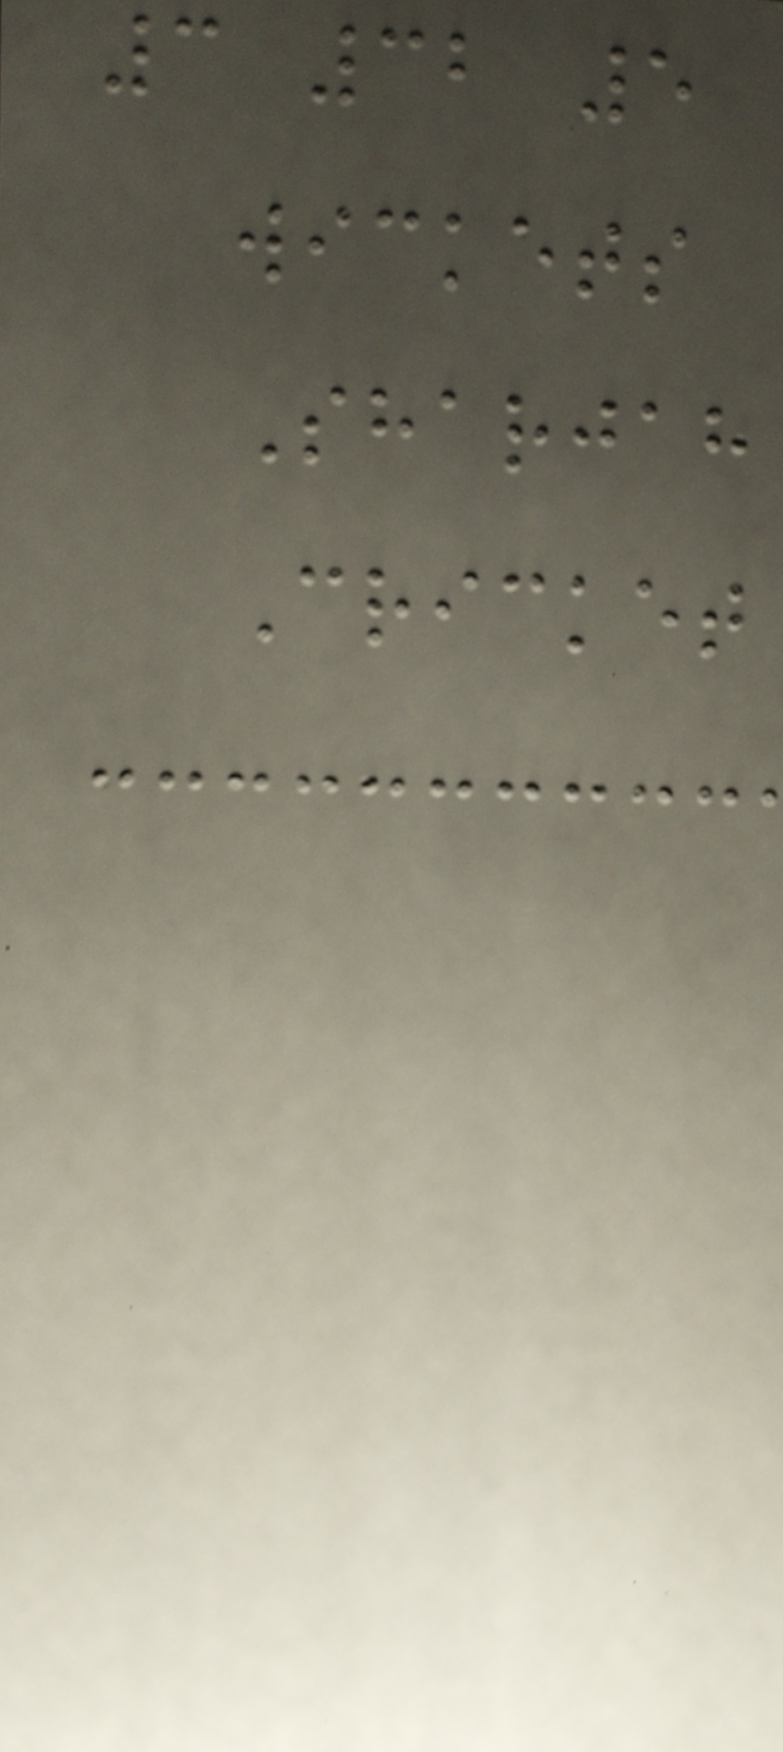3 32 5
wickets
Sharjah
Cricket
